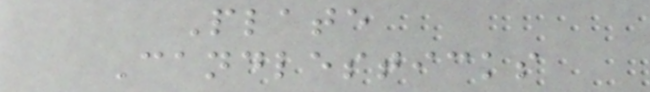Plate
Candlesticks
